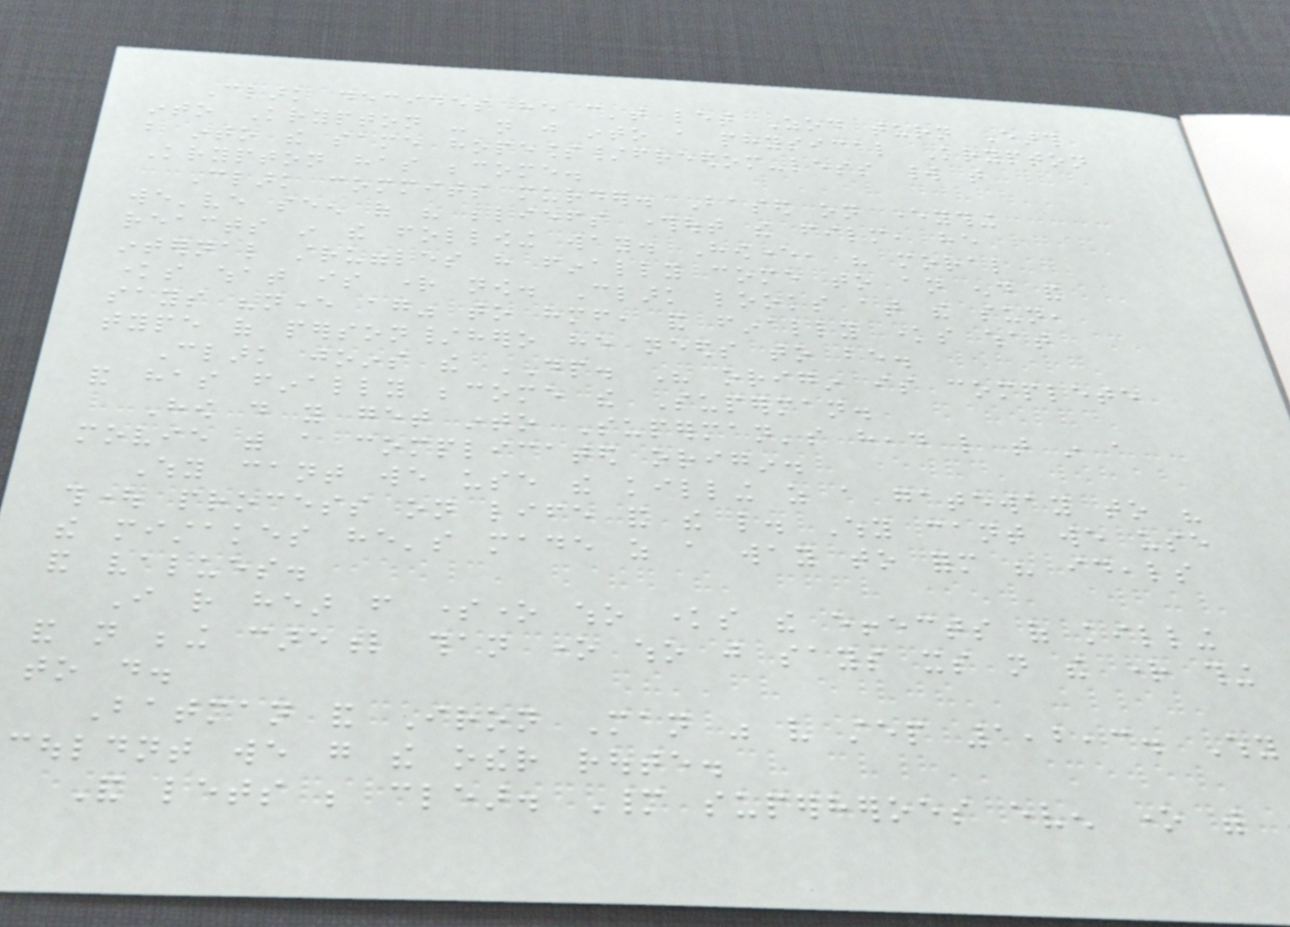Clark decides he can't let Zod turn Earth
into Krypton - not just into a physical Krypton
but into the same hopeless/freedom-less world that
Krypton has become.
Clark commits murder. Based on everything
we've seen of his beliefs throughout the film, he
reacts in the following way. However, his moral
internal struggles have finally come to an end and
knows what is right now. Clark looks at the sun,
says "never again" to himself, and finally knows what
type of person/hero he needs to be.
Clark joins the DP. His origin is complete
and has finally become the Superman.
How do you get into Superman's head like that in a
movie with a complicated origin.
Why cant we use the killing as a gateway to his
thought process on life and the like. Why cant we use
the mistakes he's made as a way to form his ideals
and values.
I rather hear from someone who knows the effects of killing
and not being careful than one who just says its not the right thing
to do.
Batman and Iron Man was very step 1,2,3. Why
couldnt we go the other route.
And lets be clear. Many superheroes even one with
